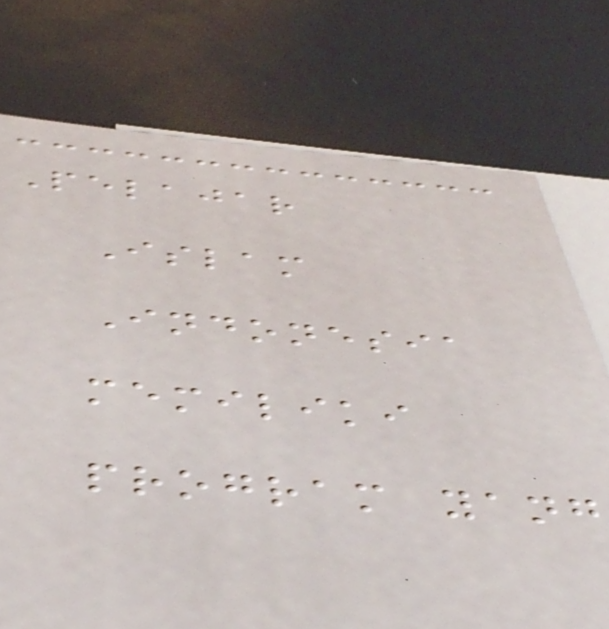Pelajar
Islam
Indonesia
memiliki
program yang
